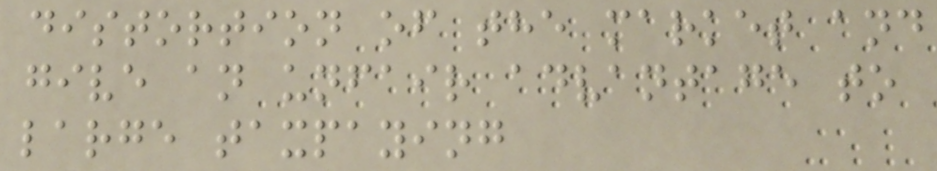distortion of the market and
give an unfair advantage to
large taxpaying
